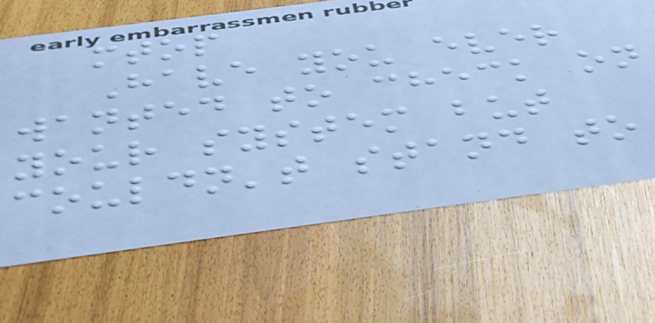mtop
Have you ever
wanted to check on
your system but
couldn't stand to
